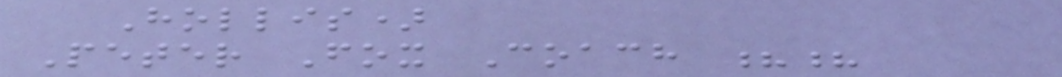Hollis)
Peter Fox Coach ??
